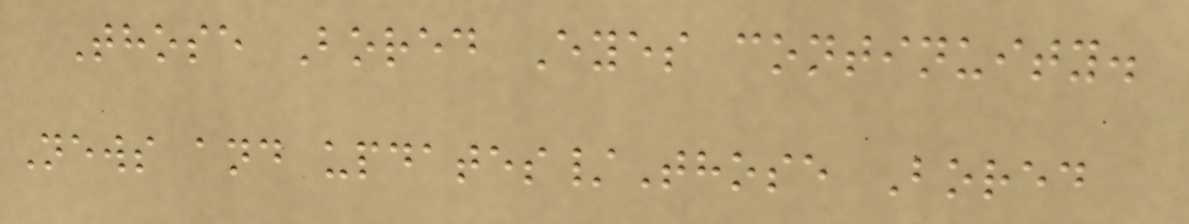Those Bored Eyes continuity.
News and updates/Those Bored
